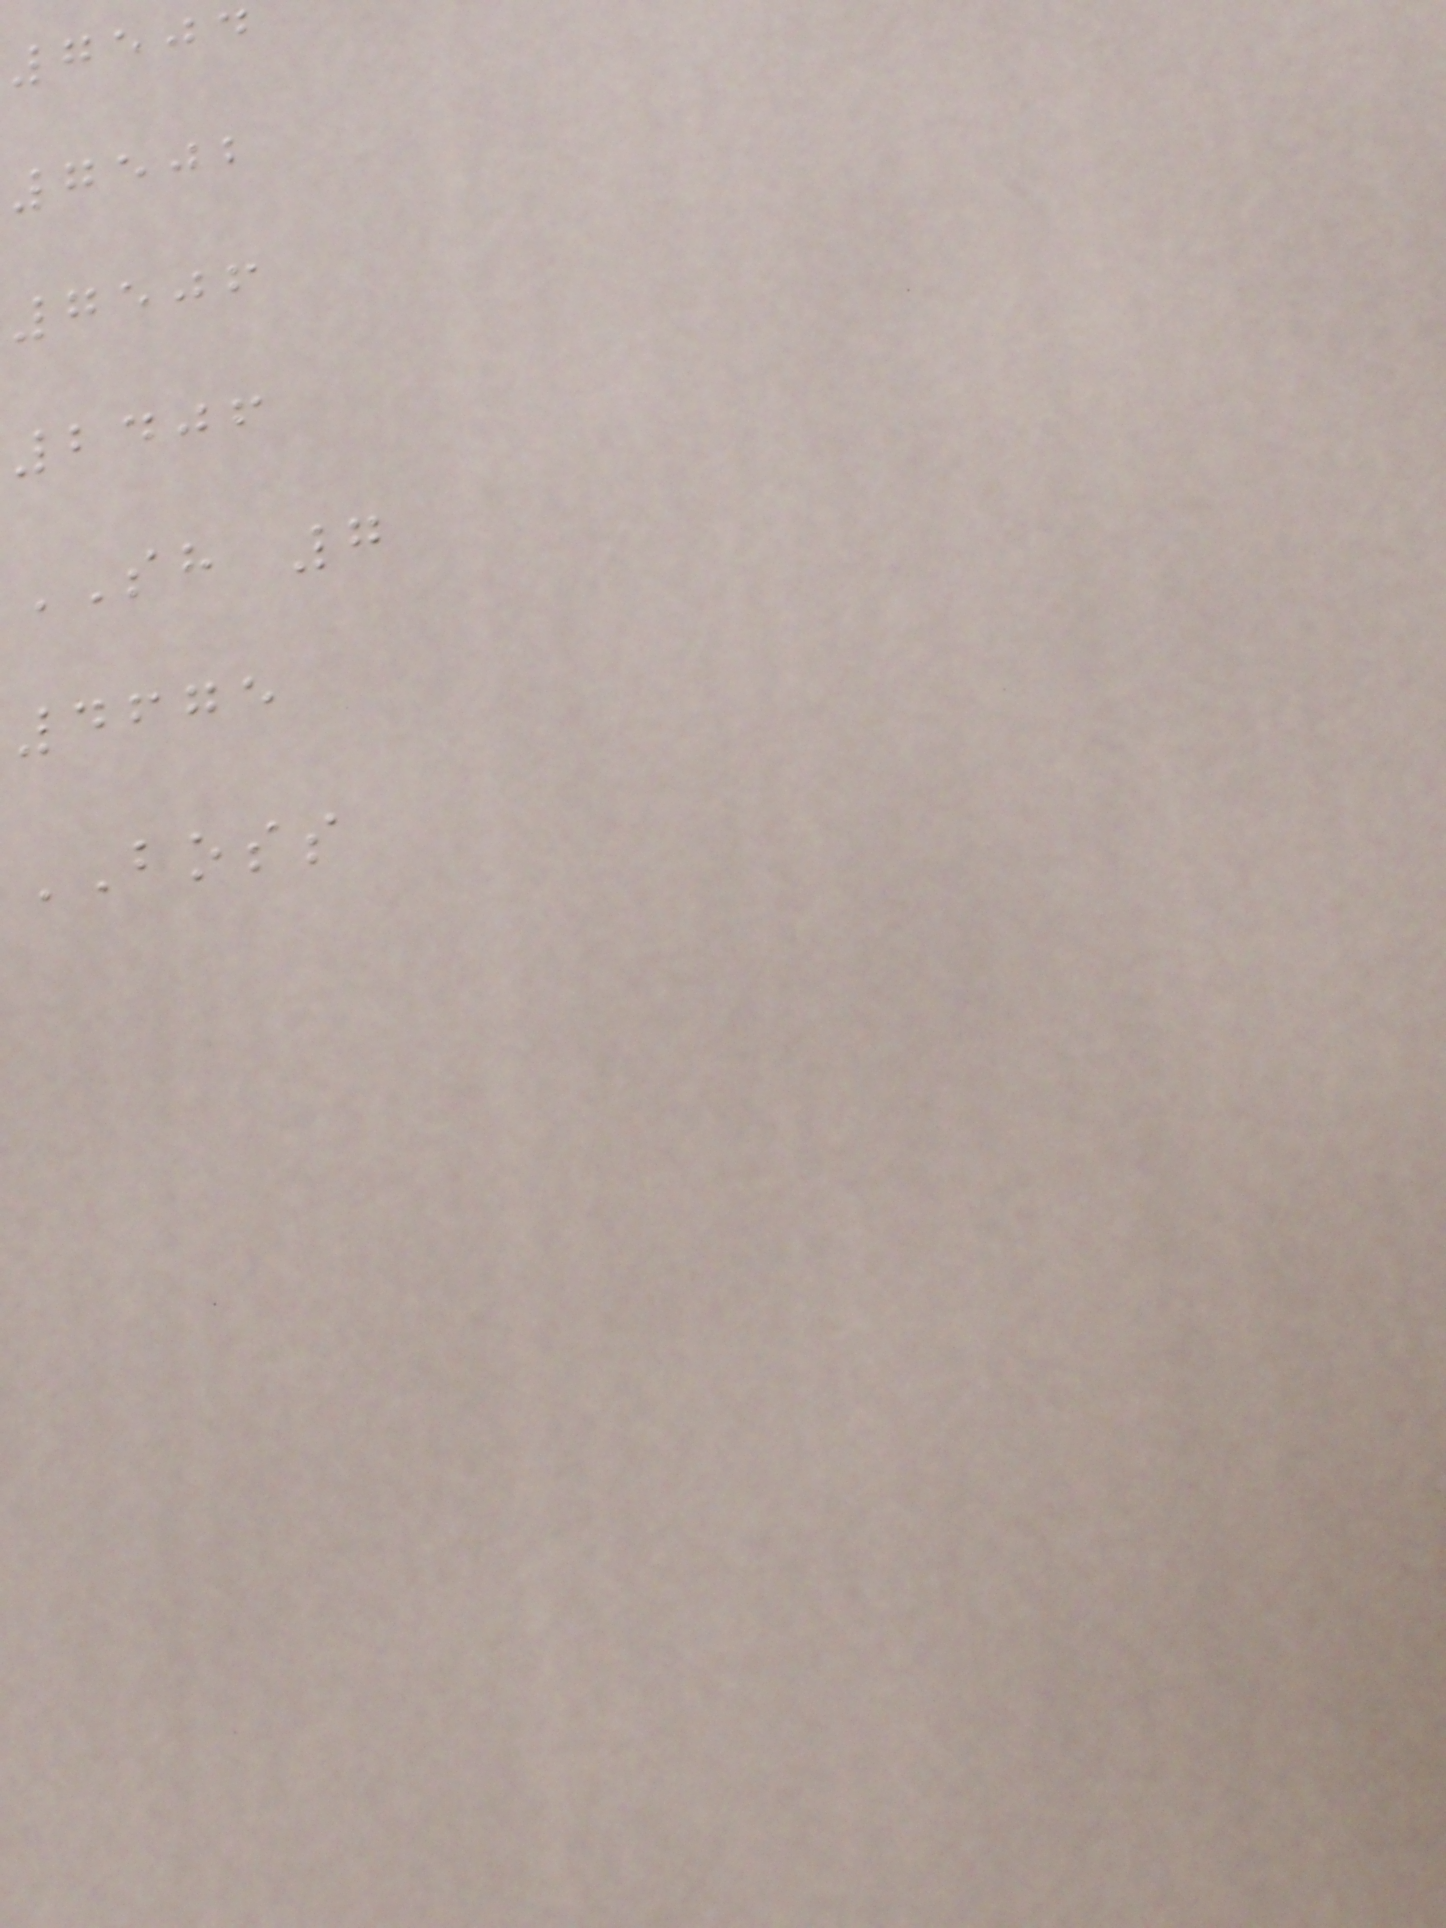7504
7502
7506
2406
SH 7
4675
BOSS
